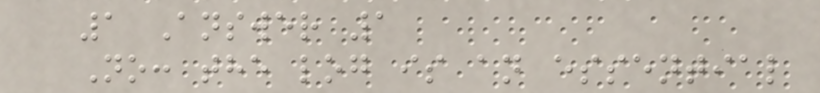1 Answer 1
No: the log is an essential
